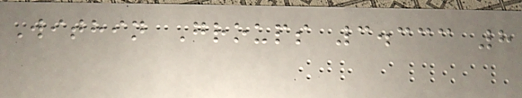Within Groups 3.333 8
